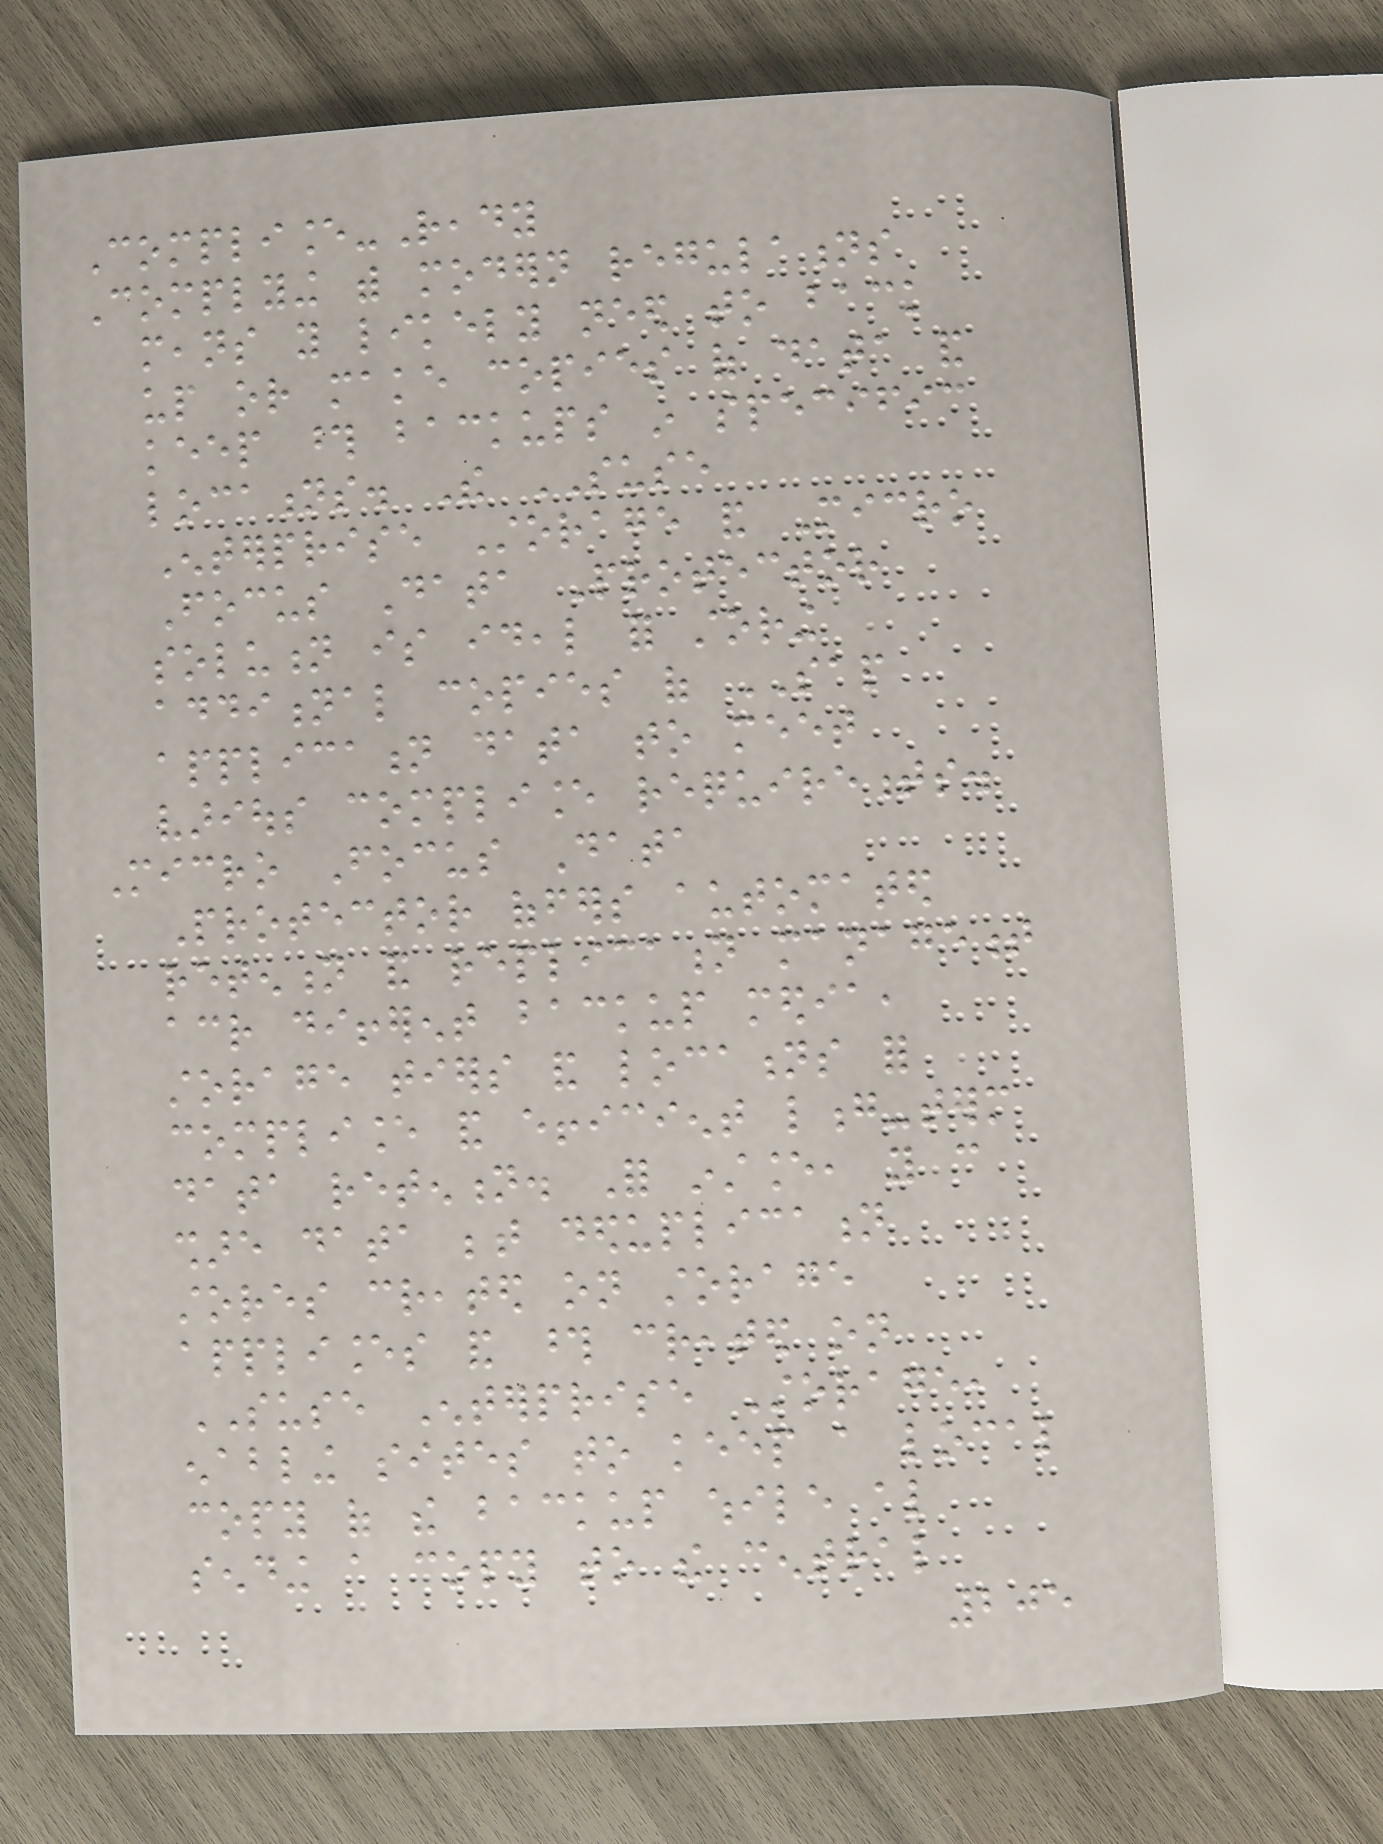Compliance-Ready
Complying with modern regulations
means you likely need to back
up or make copies of data and
keep those backups in specific
locations. The SUSE
Enterprise Storage and Micro
Focus Data Protector
solution is ideal for storing
additional copies of SAP
application data to meet
various compliance requirements.
Micro Focus Data
Protector offers automated
retention and replication management
across different backup media,
storage tiers and locations for
compliance and efficient long-term
data retention. For instance, you can
share data between deduplication
stores created on storage
appliances and those created on
SUSE Enterprise Storage,
enabling sites to keep a local
copy of the backup while also
sending a copy to the central
205
